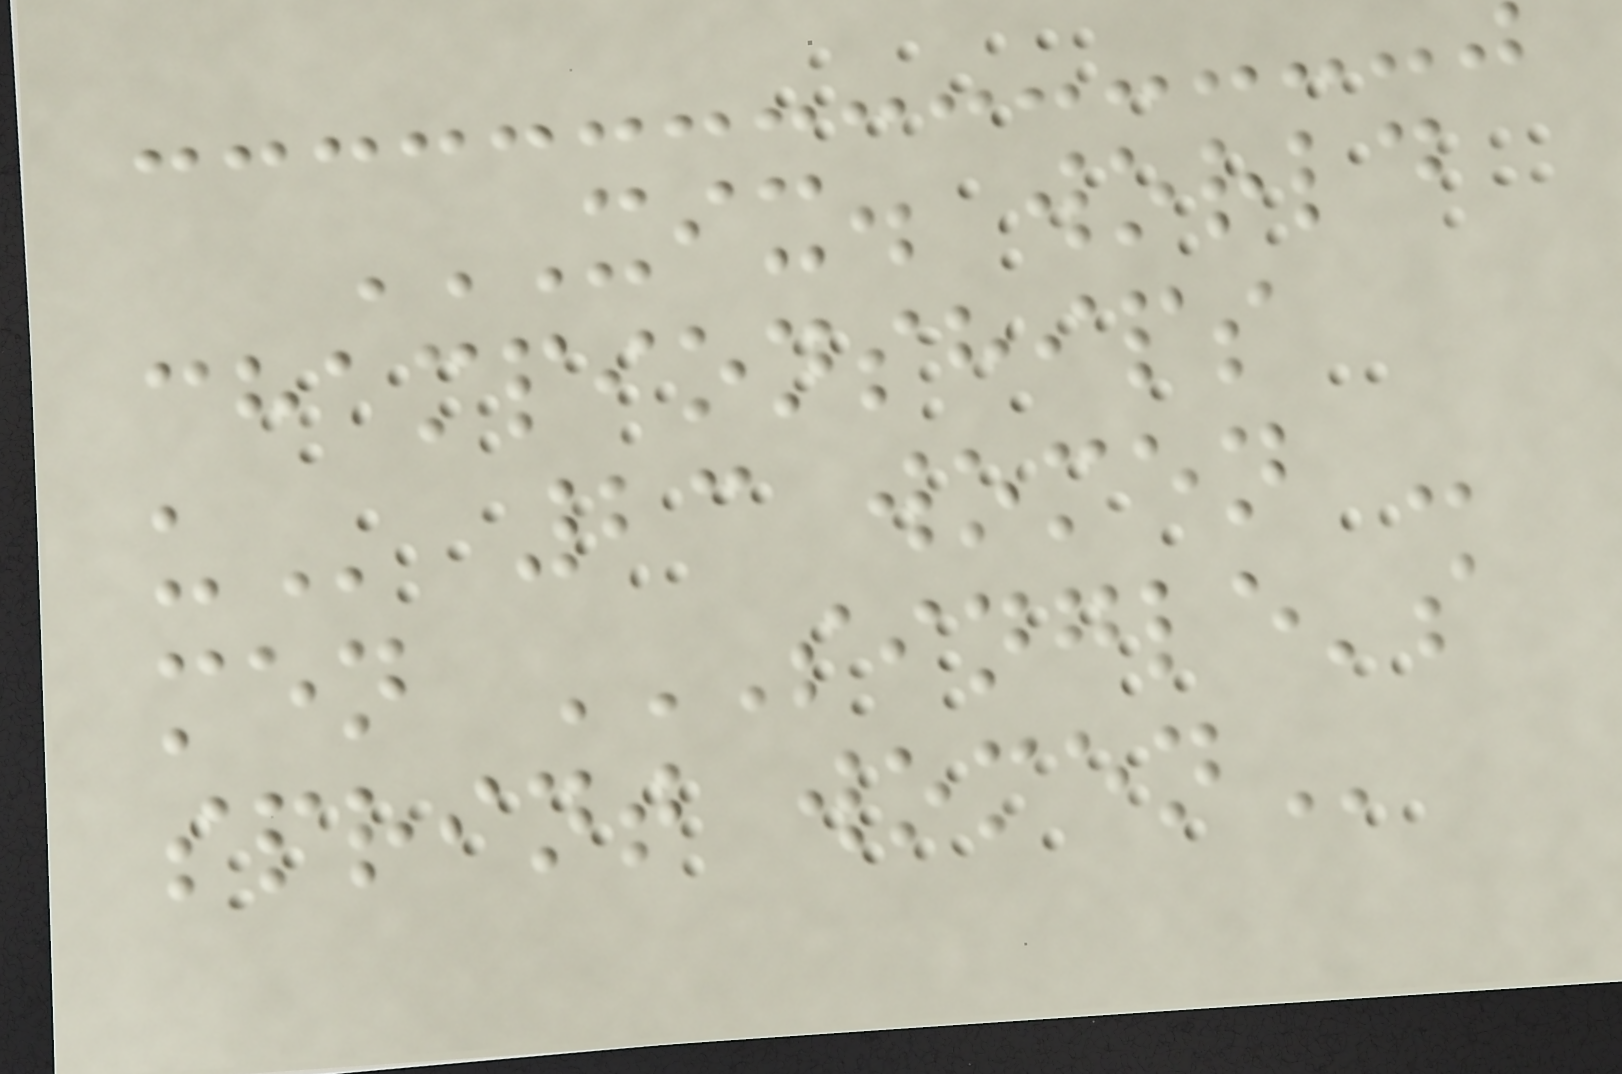XIX. WORLD
CHAMPIONSHIPS
U 23 women -
men SINGLE'S
SPRINT WOMEN
